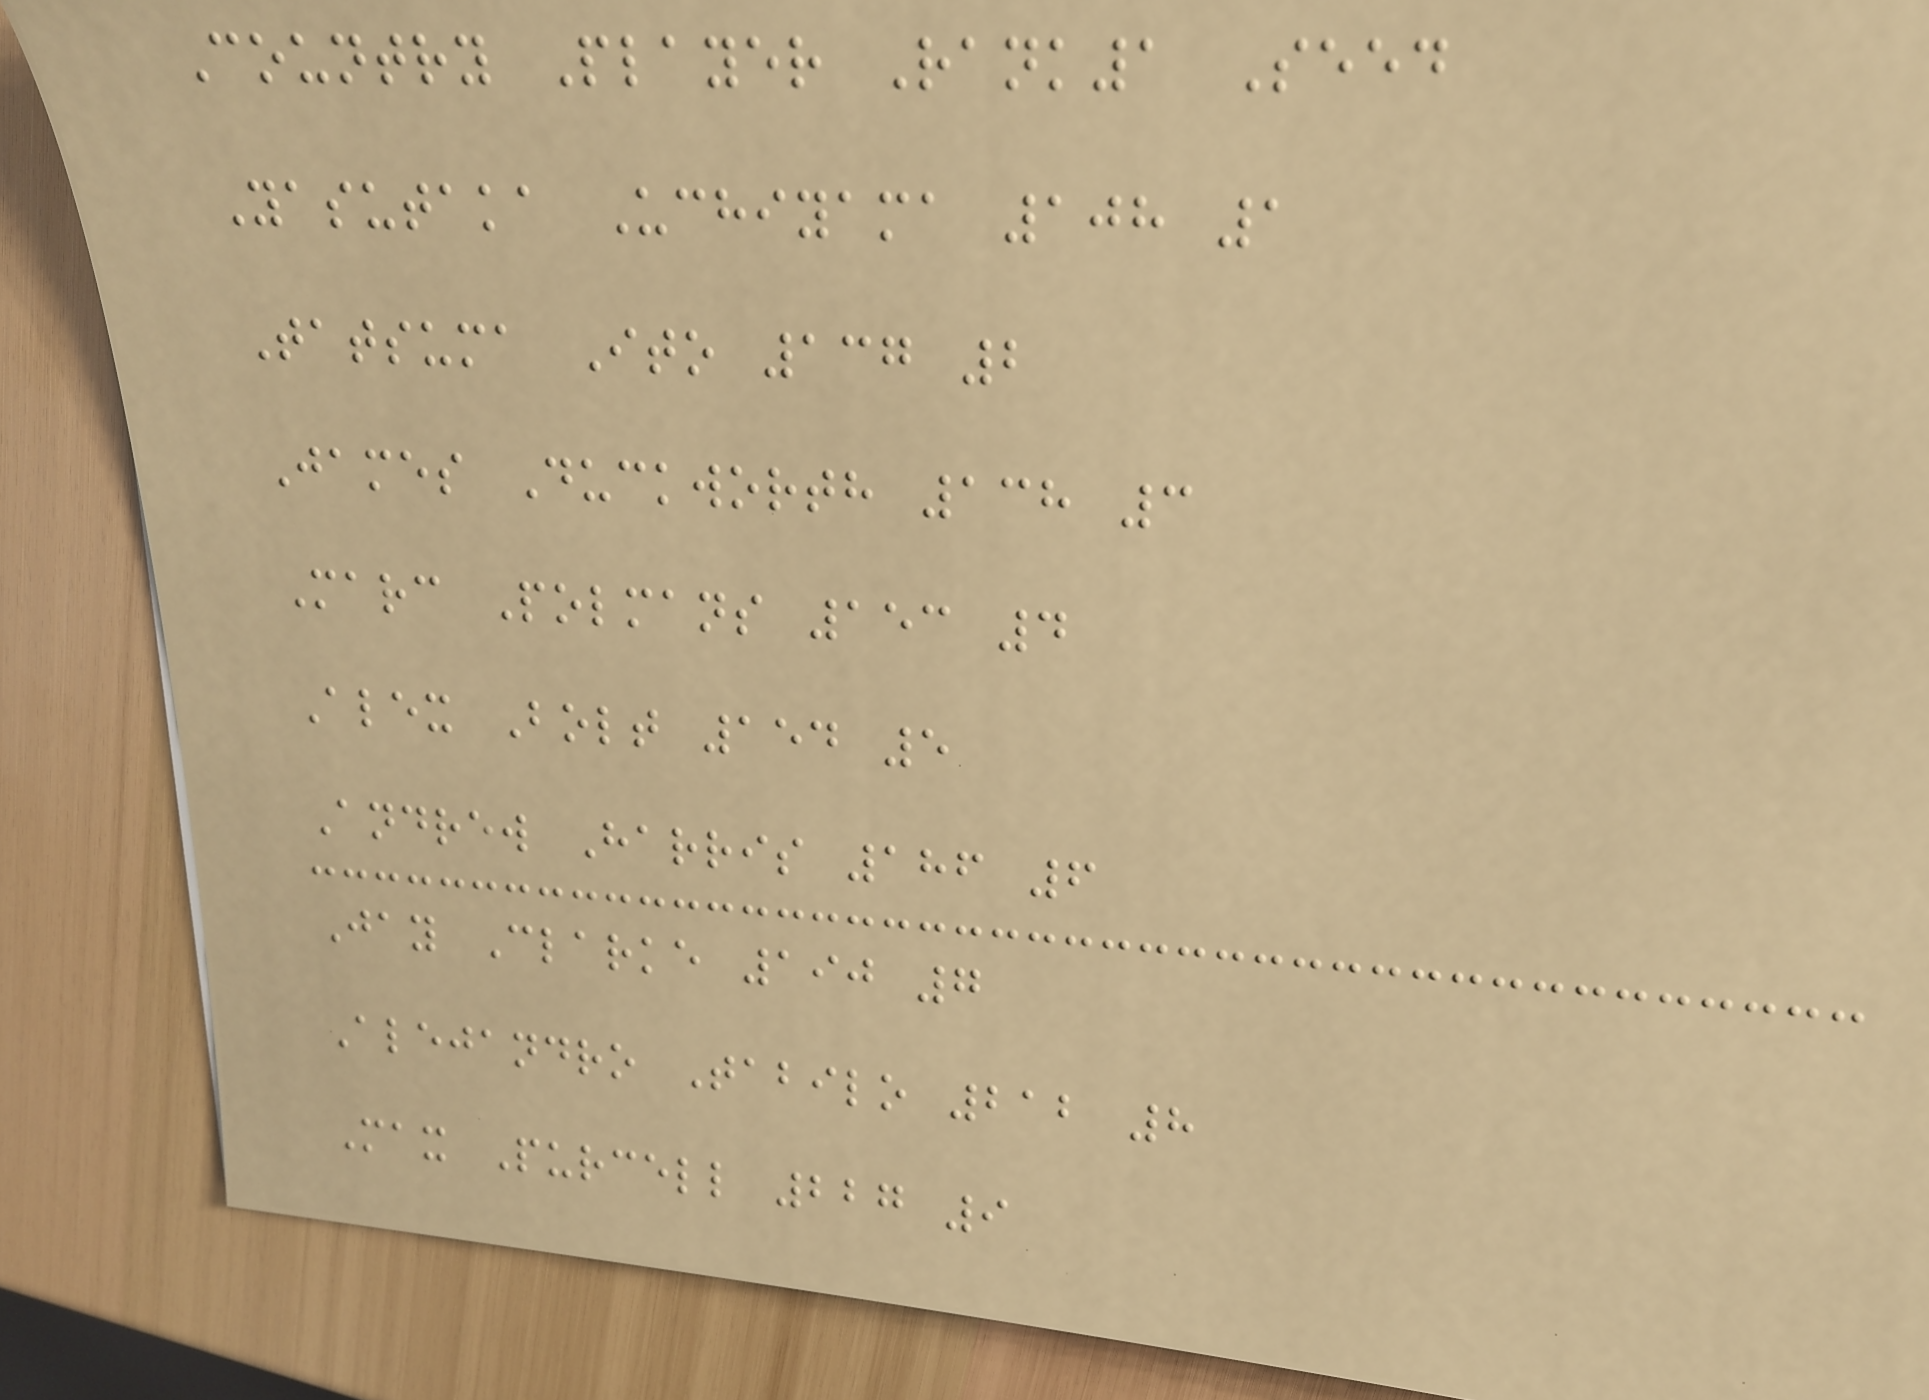Country Player Rank1 Seed
Yasutaka Uchiyama 108 1
Tatsuma Ito 137 2
James Duckworth 138 3
Marc Polmans 153 4
Alex Bolt 154 5
Andrew Harris 186 6
Jay Clarke 190 7
Alejandro Tabilo 212 8
Max Purcell 227 9
